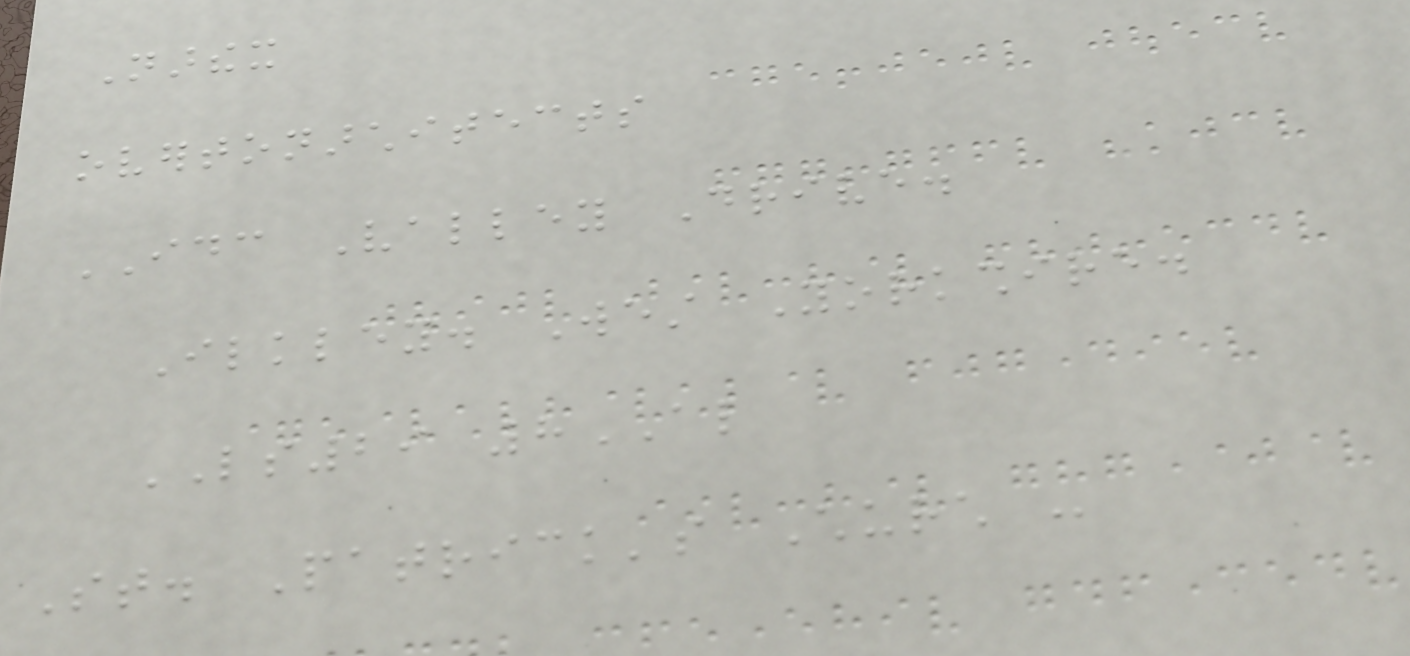Narthex
overtonarchitects
IDC Valley Drive.
Ilkley. West Yorkshire.
LS29 8AL
St. Patrick's Church -
